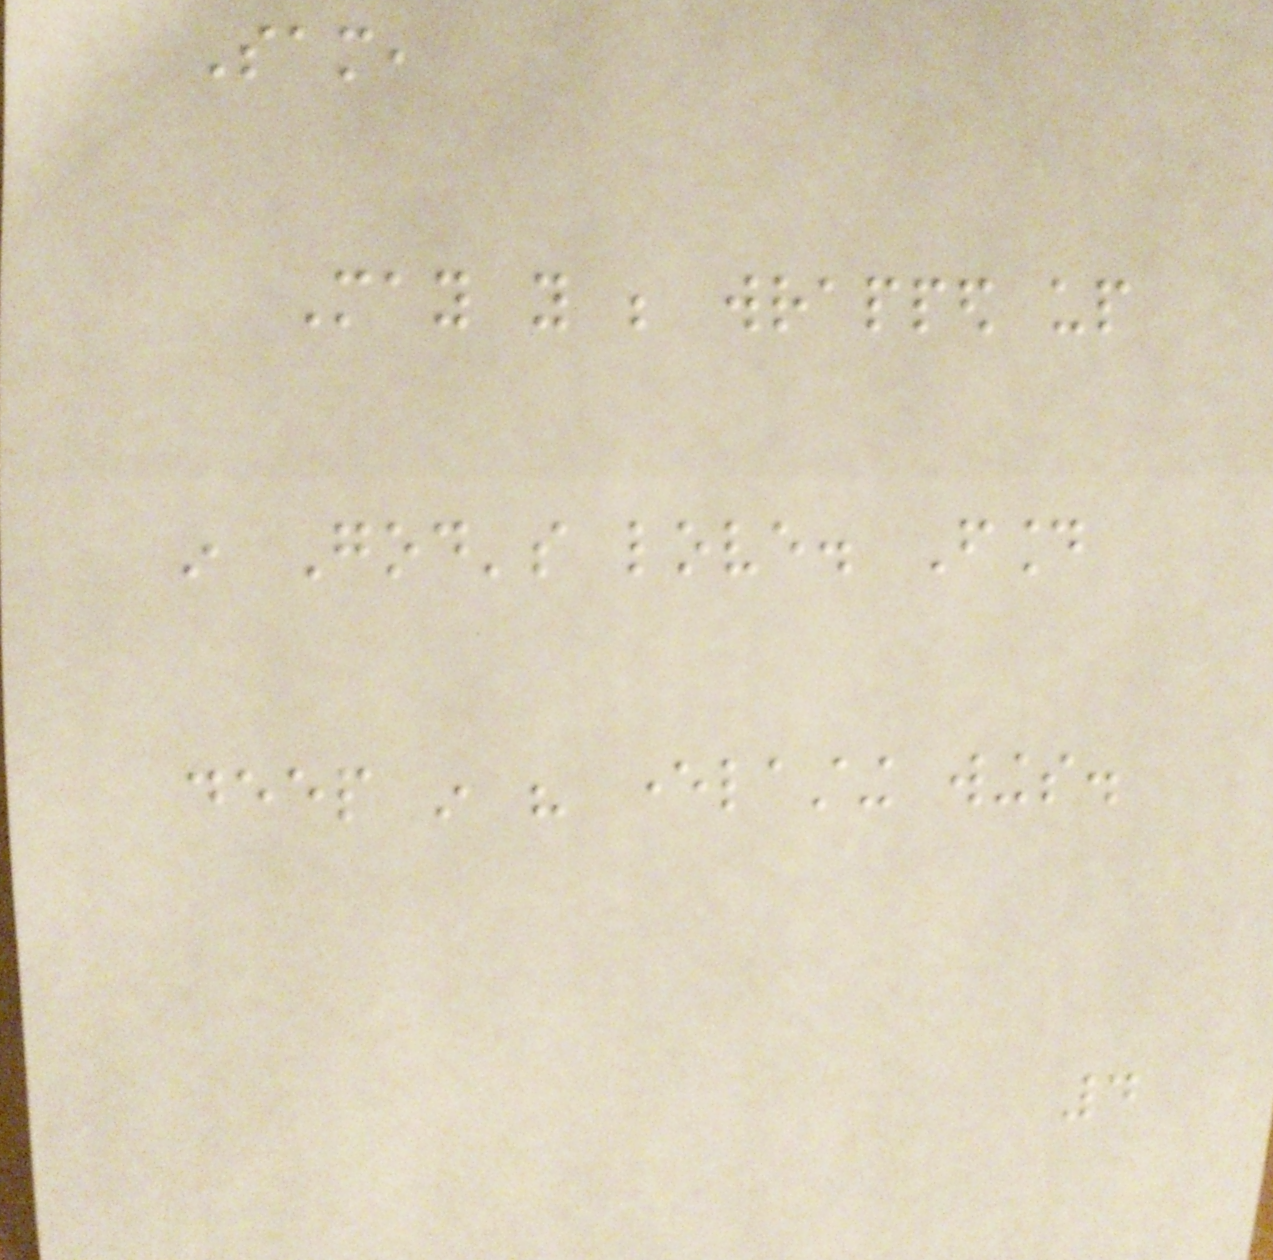Sam,
May you be wrapped up
in God's love. Found
deep in his everlasting wings.
4
